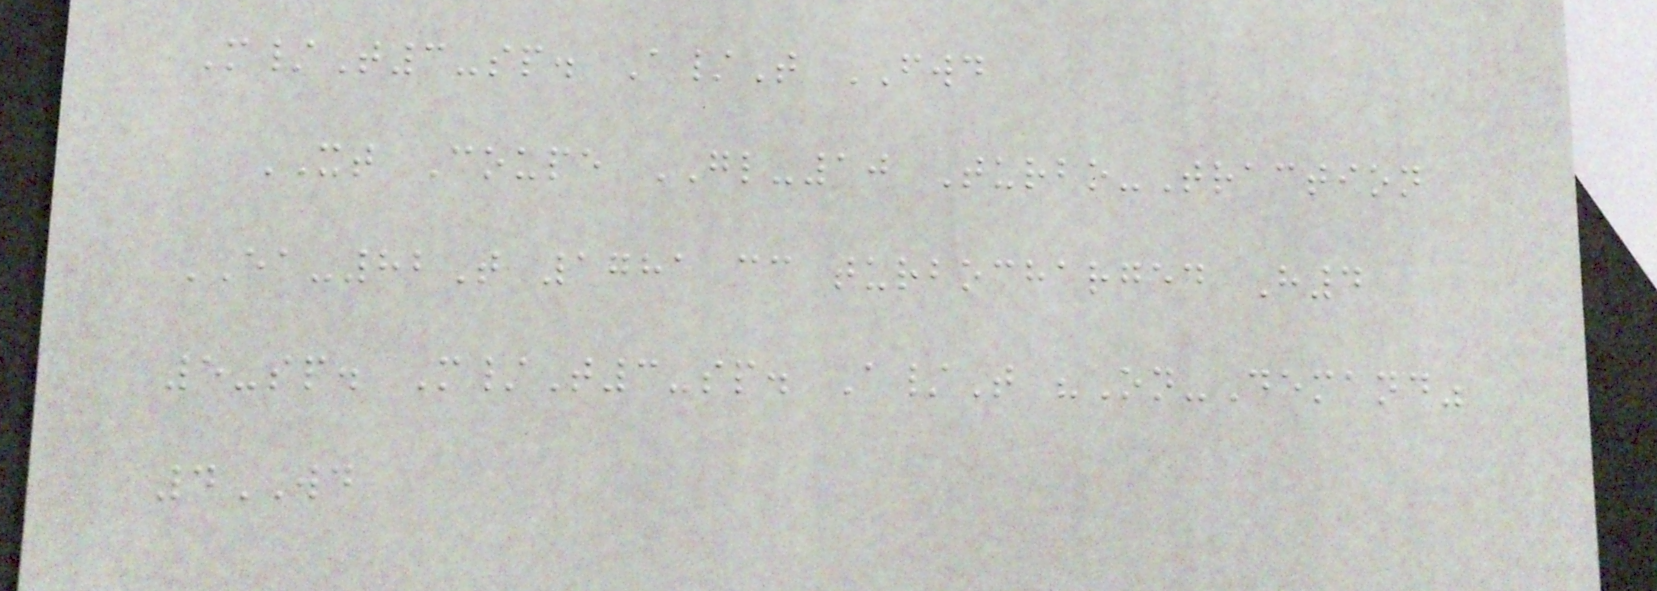M/T3-sp. A/T FWD
XT Coupe GL-10 Turbo-Traction
EA-82T 1781 cc turbocharged H4
5-sp. M/T3-sp. A/T "On-Demand"
4WD
